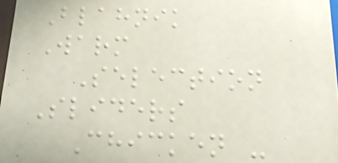Blahnik
Warm
Selection
Sliders
Chicken -
